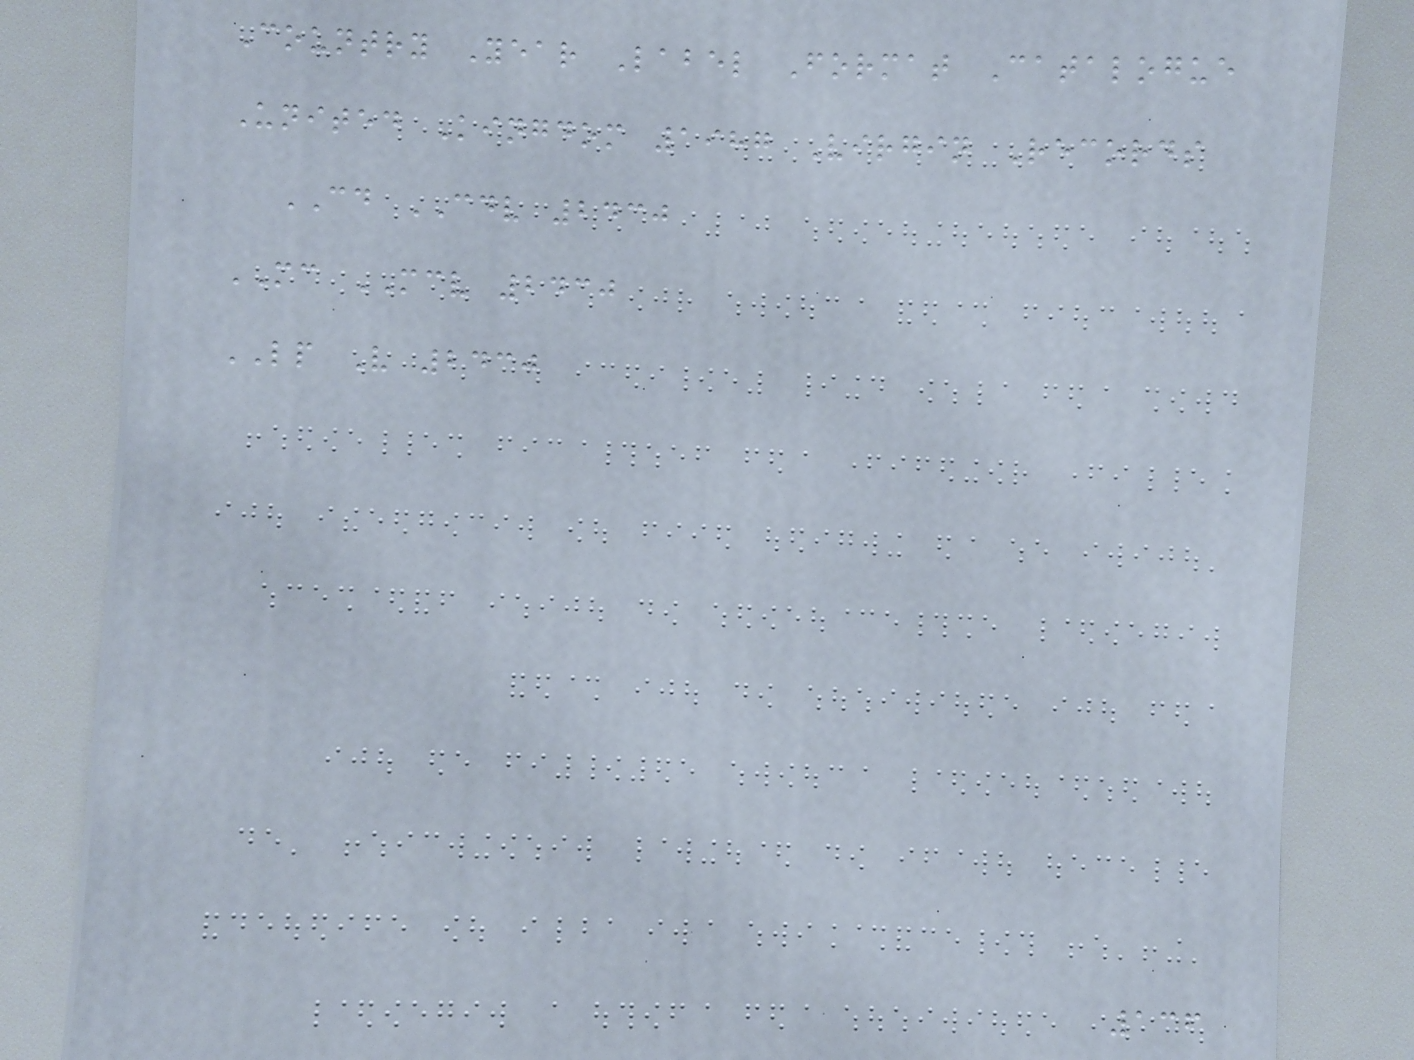Country Year Label Format Catalogue
United Kingdom 1987 Virgin Records
CD CDV 2430
MC MCV 2430
LP V 2430
136
